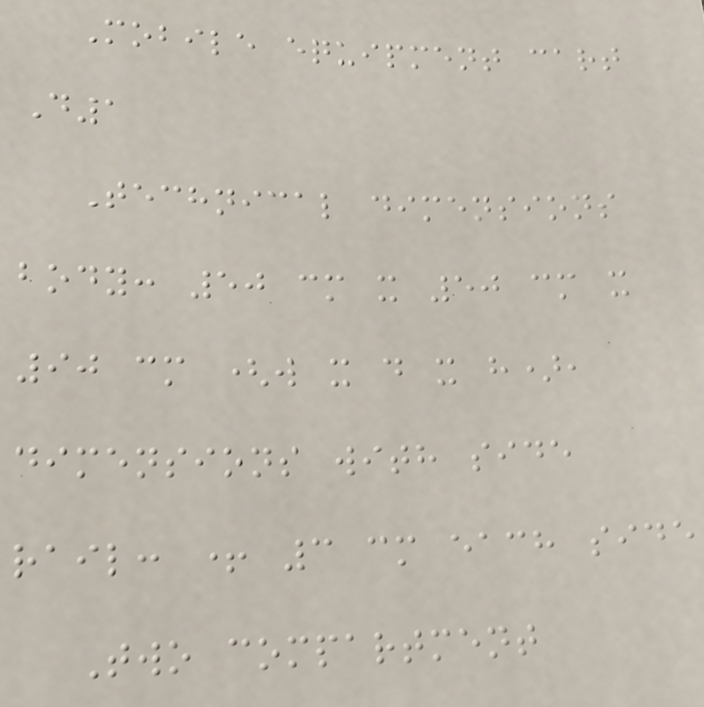Mobile equipment cart
D1
Technical dimensions
body: 50 cm x 50 cm x
90 cm (w x d x h),
dimensions with side
rail: + 3 cm each side
Two compartment
